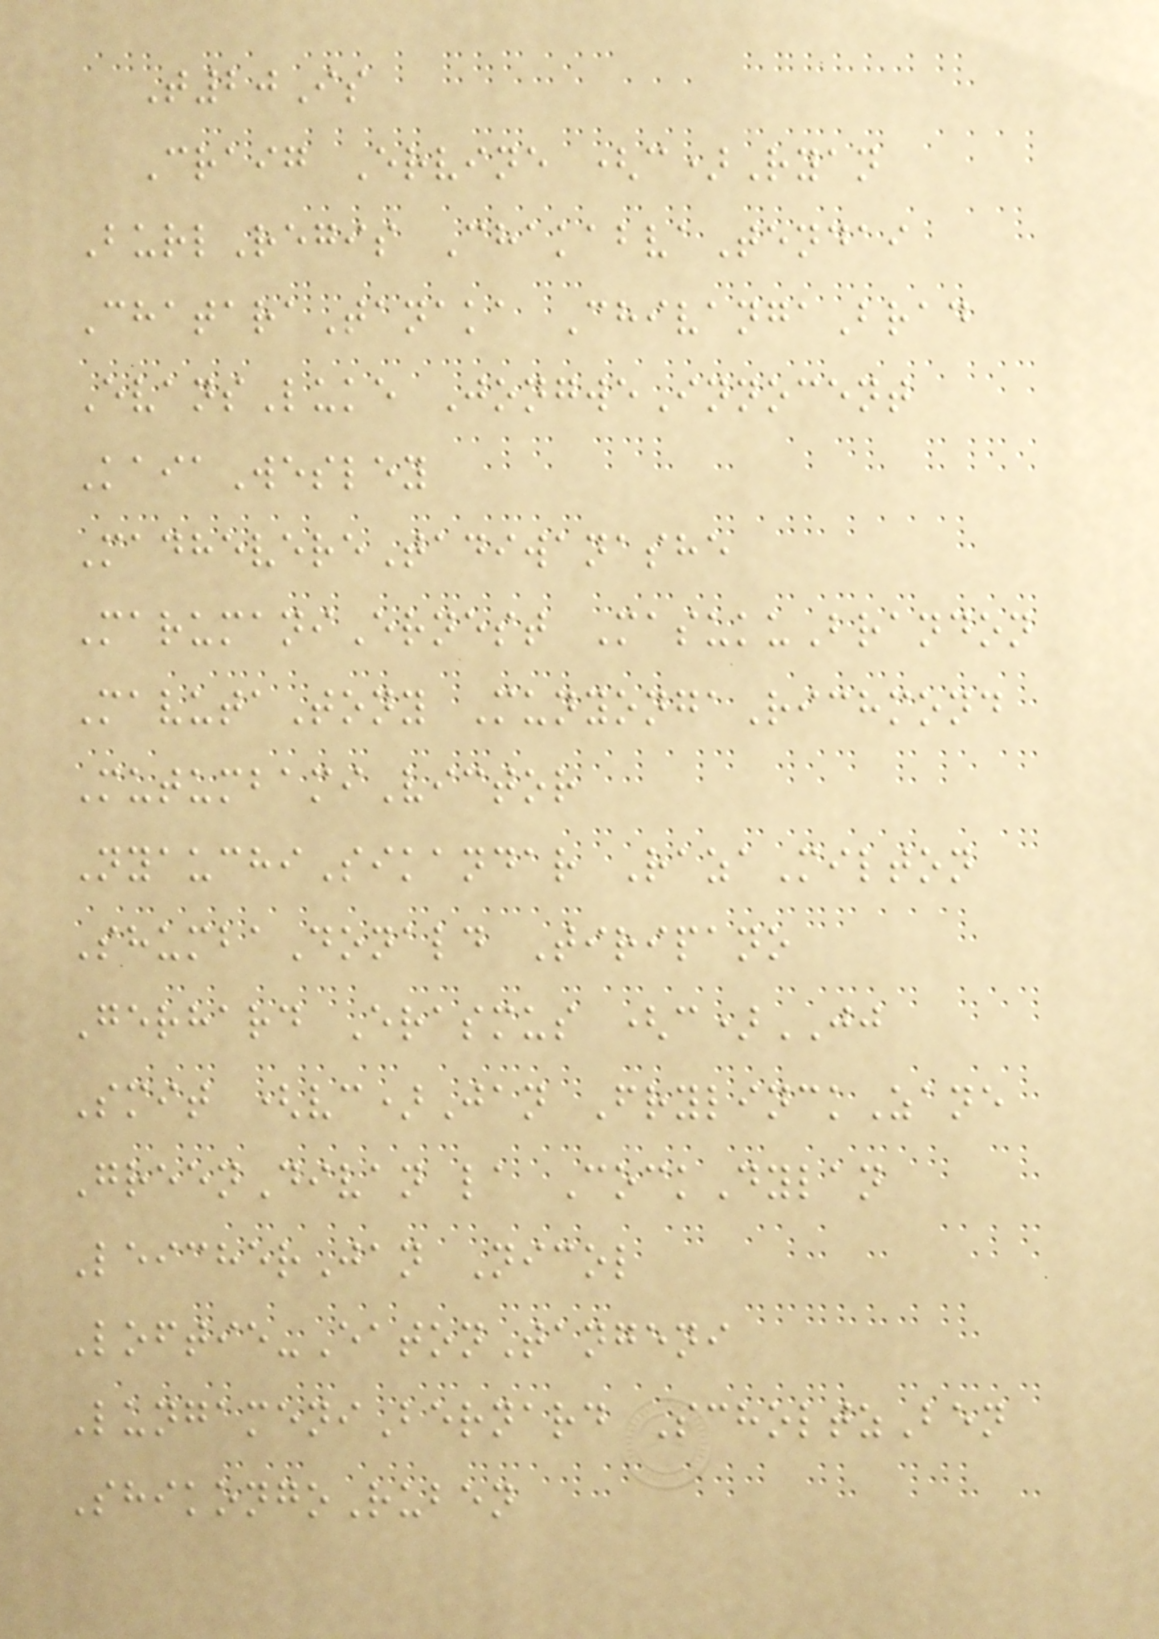T20Is
Craig Ervine (c)Ryan
BurlRegis ChakabvaTendai
ChataraTanaka ChivangaBrad
EvansLuke JongweInnocent
KaiaWesley
MadhevereTadiwanashe
MarumaniErnest MasukuBrandon
MavutaTony MunyongaRichmond
MutumbamiVictor
NyauchiSikandar RazaMilton
ShumbaDonald Tiripano
Gerhard Erasmus (c)JJ
Smit (vc)Jan FrylinckZane
GreenDivan la CockDylan
LeicherJan Nicol
Loftie-EatonTangeni
LungameniBernard ScholtzBen
ShikongoRuben
